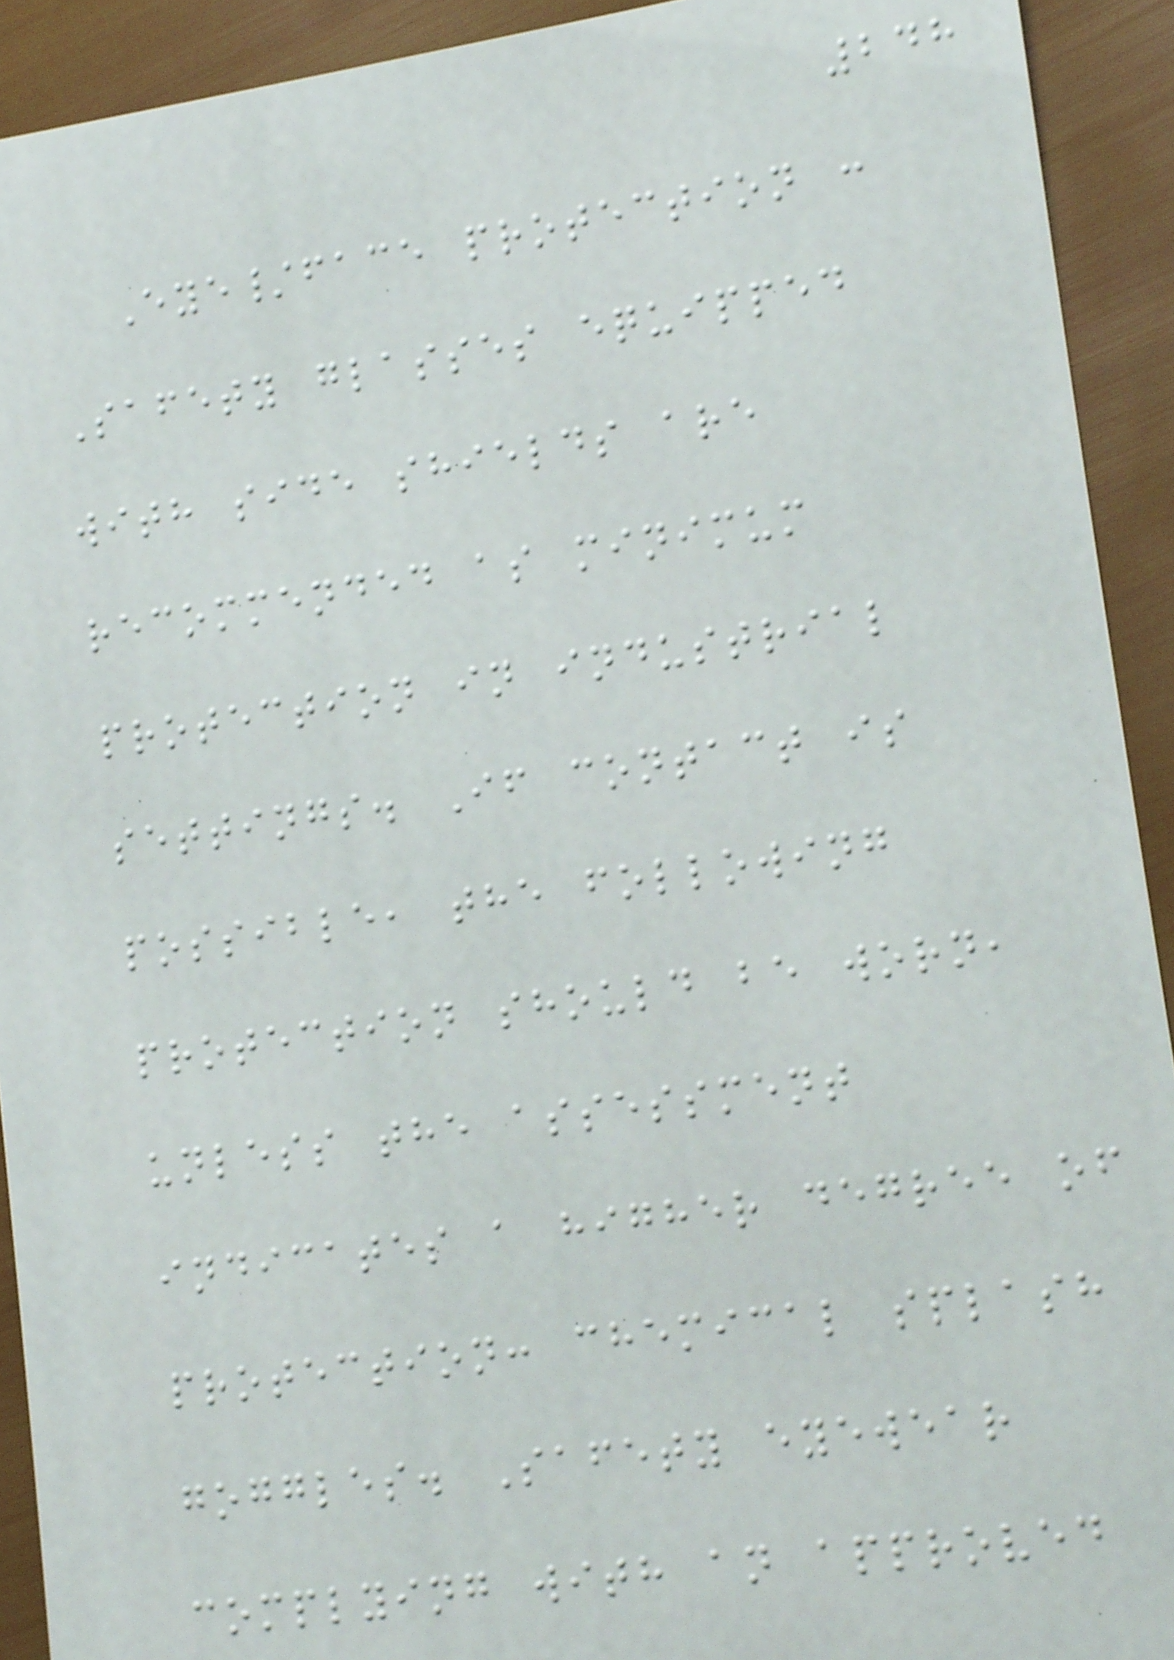248
Eye/face protection :
Safety glasses equipped
with side shields are
recommended as minimum
protection in industrial
settings. If contact is
possible, the following
protection should be worn,
unless the assessment
indicates a higher degree of
protection: chemical splash
goggles. Safety eyewear
complying with an approved
